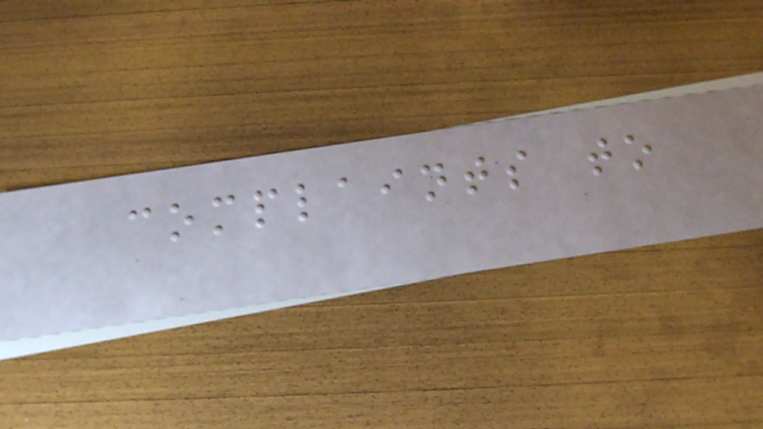complaints to
